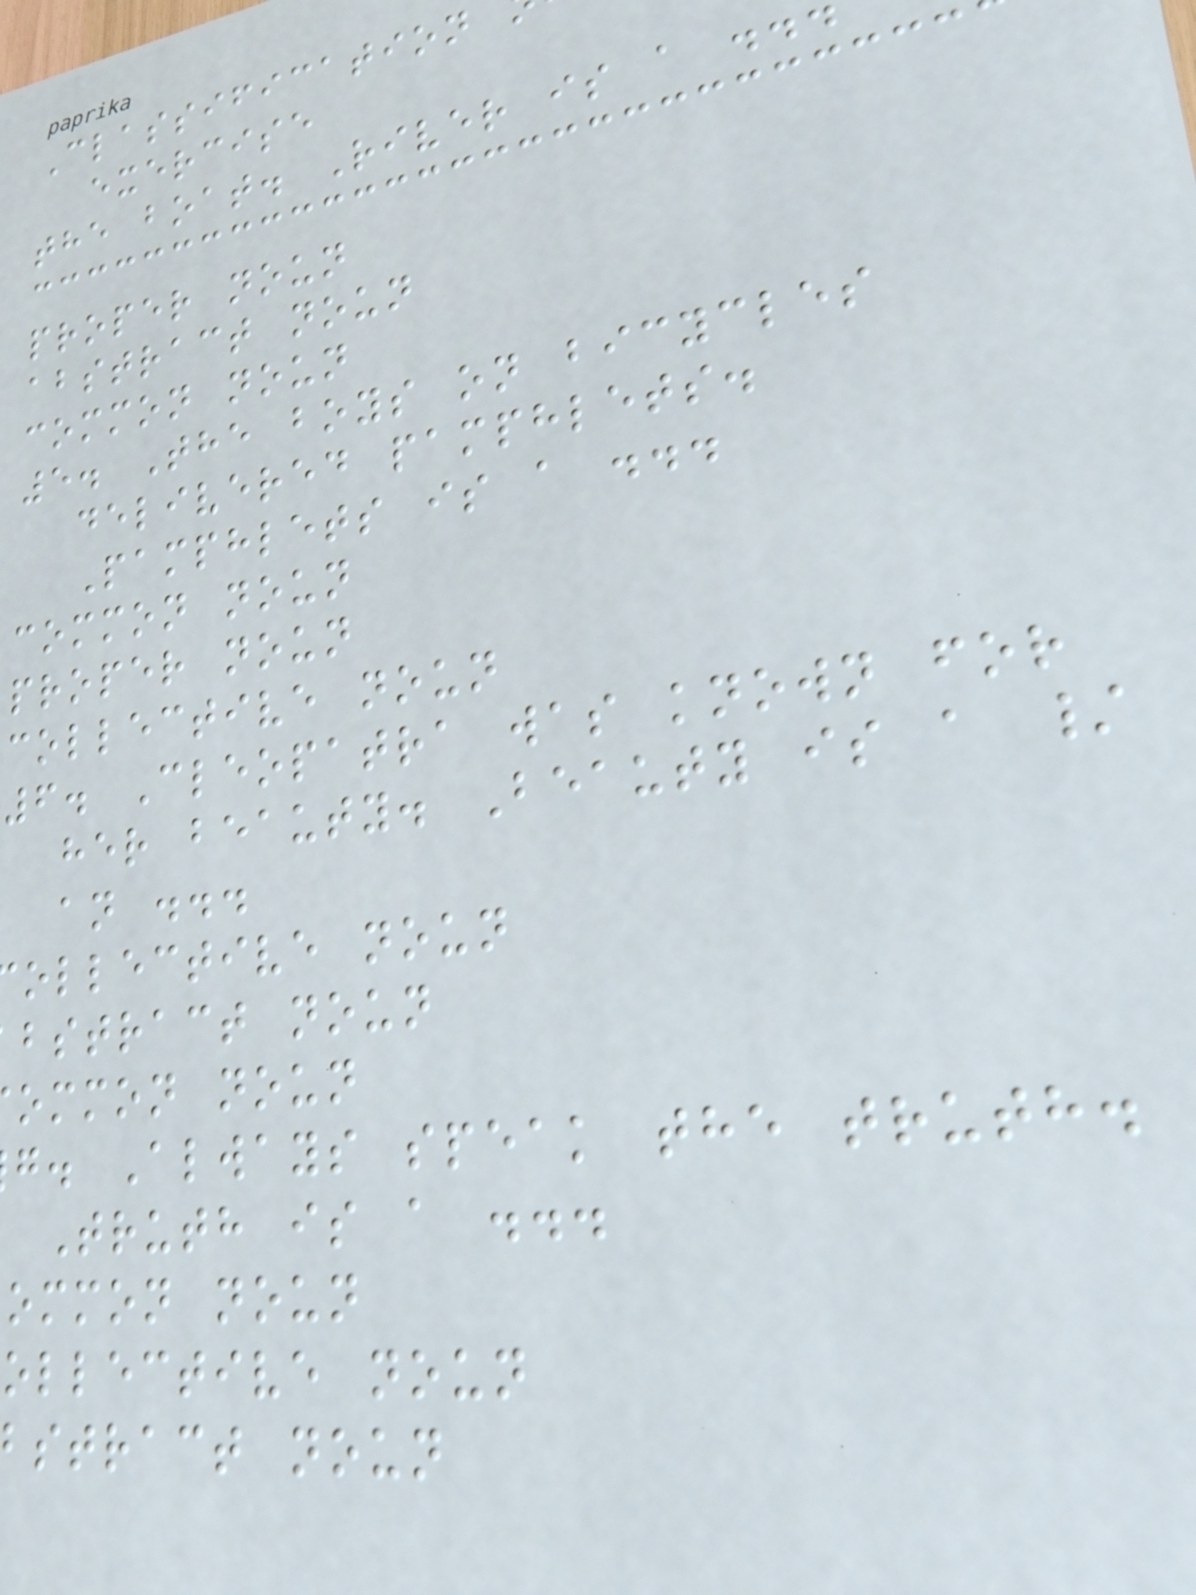Classification
exercise
the boat. River is a ..
proper noun
abstract noun
common noun
5. The boys on bicycles
delivered pamphlets.
Pamphlets is a ...
common noun
proper noun
collective noun
6. Cleopatra was known for
her beauty. Beauty is a /
an ...
ollective noun
bstract noun
ommon noun
g. Always speak the truth.
Truth is a ...
ommon noun
ollective noun
bstract noun
